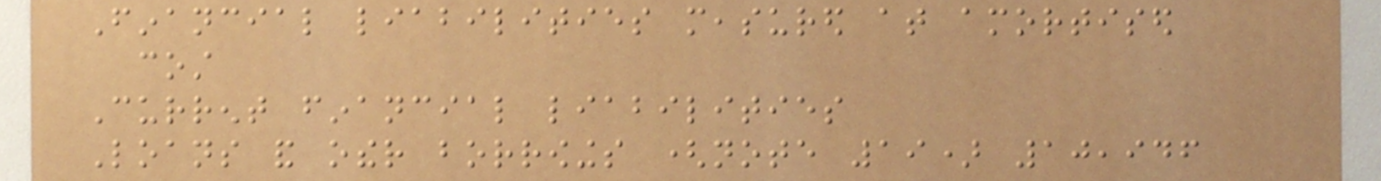Financial liabilities measured at amortised
cost
Current financial liabilities
Loans and other borrowings (note 19) 10,946
